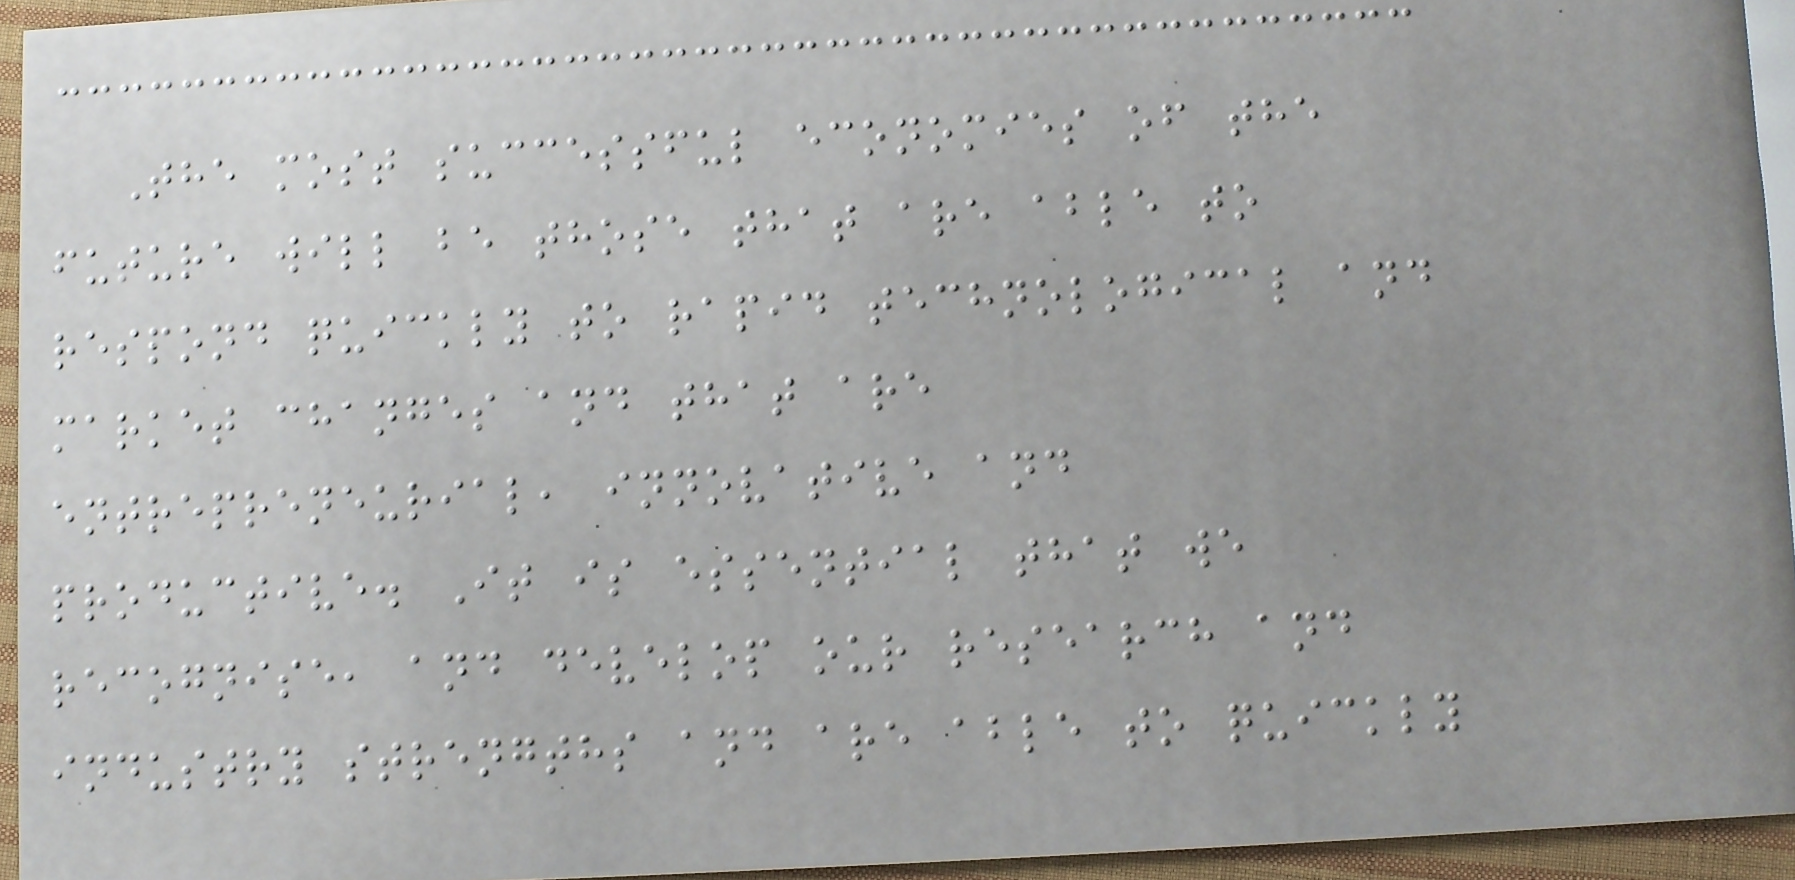The most successful economies of the
future will be those that are able to
respond quickly to rapid technological and
market changes and that are
entrepreneurial, innovative and
productive. It is essential that we
recognise, and develop our research and
industry strengths and are able to quickly
